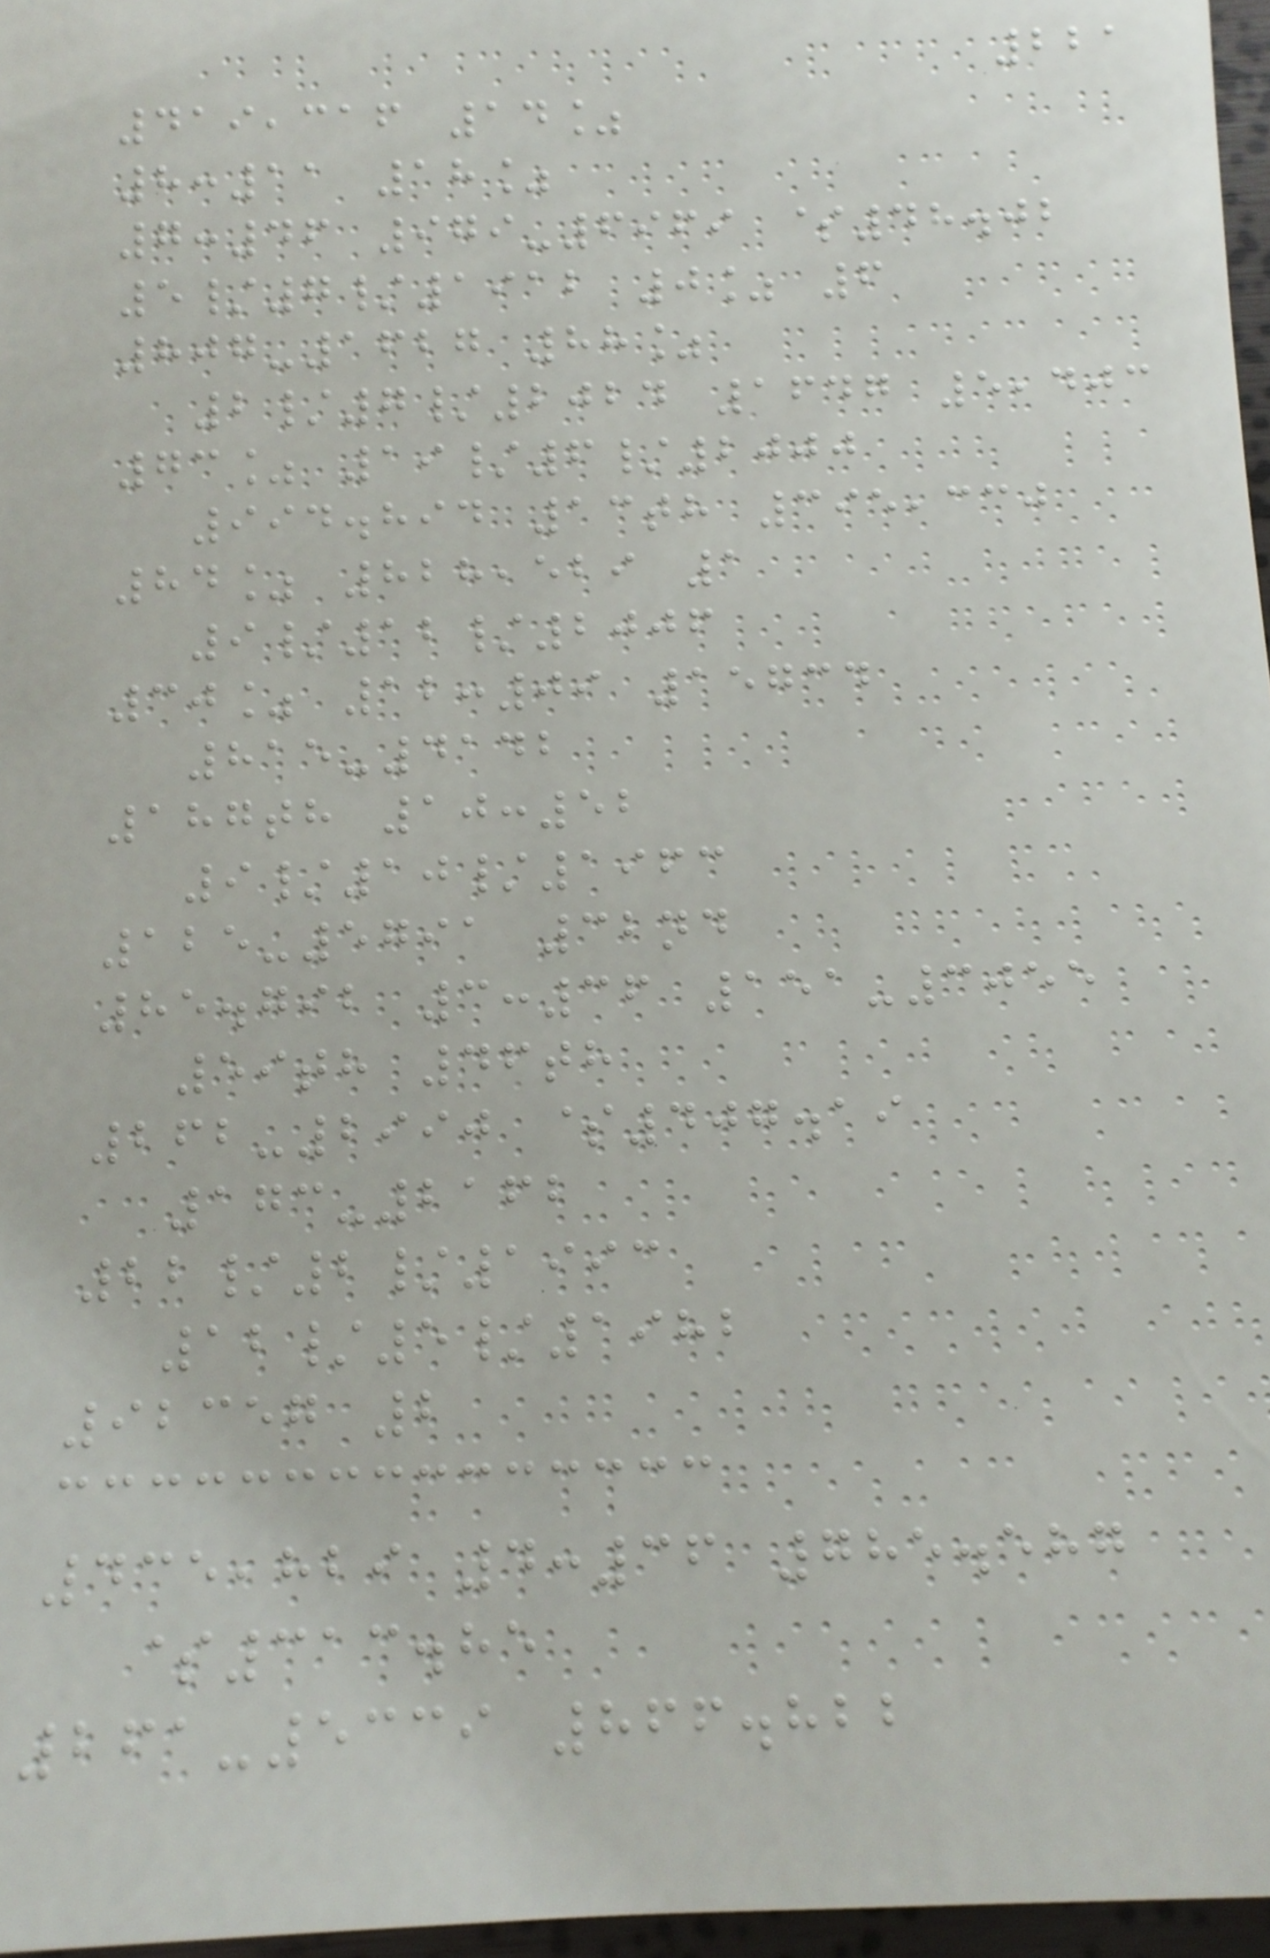221
419,316 14%
8:11 18%
7:46 979-6969 $48.02
5/7/1912 0% 6
807-1627 88%
2/7/2024 1647 5,403
73% 19/6/2000
994.894 13th 395,330
84% 828,529 1
9/12/2006
30% 12:09 15734
815-4142
187th 10:52
9/10/1963
125-5791 32nd
85.792 3:36 151-3055
59th 46th
262-2990 $407.19
173-2162
22/2/1993
12/5/1982
92357 2
435,829 4:36 785.587
$313.85
261-5339 866.822
